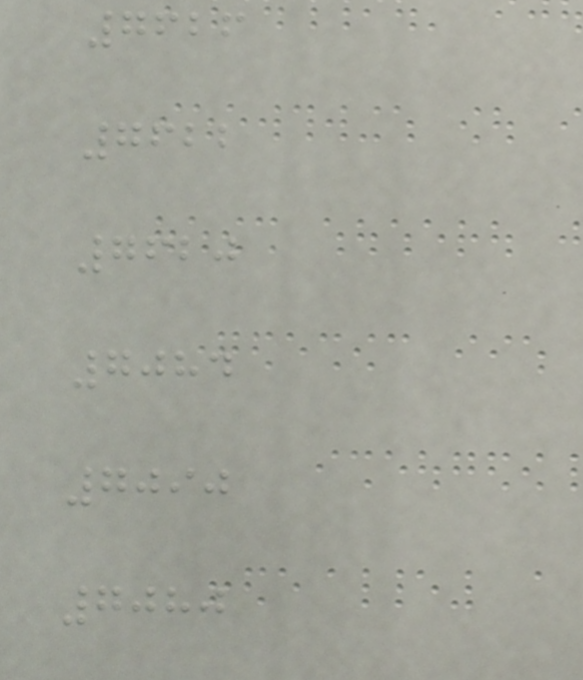7626
7622
7620
7084
7090
7080
